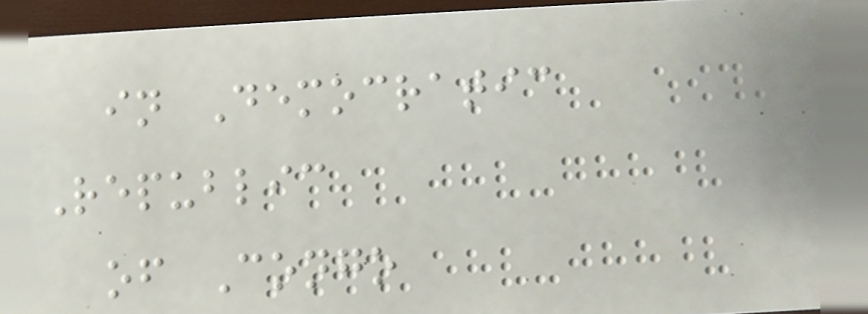in Democratic
Republic
of Congo
